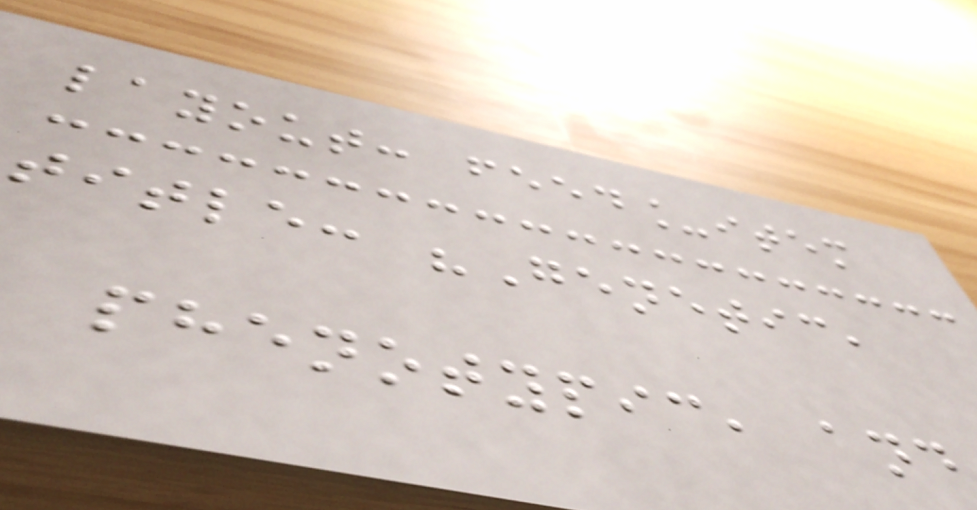layout: feed_item
title: "Genetic,
phenotypic, and
